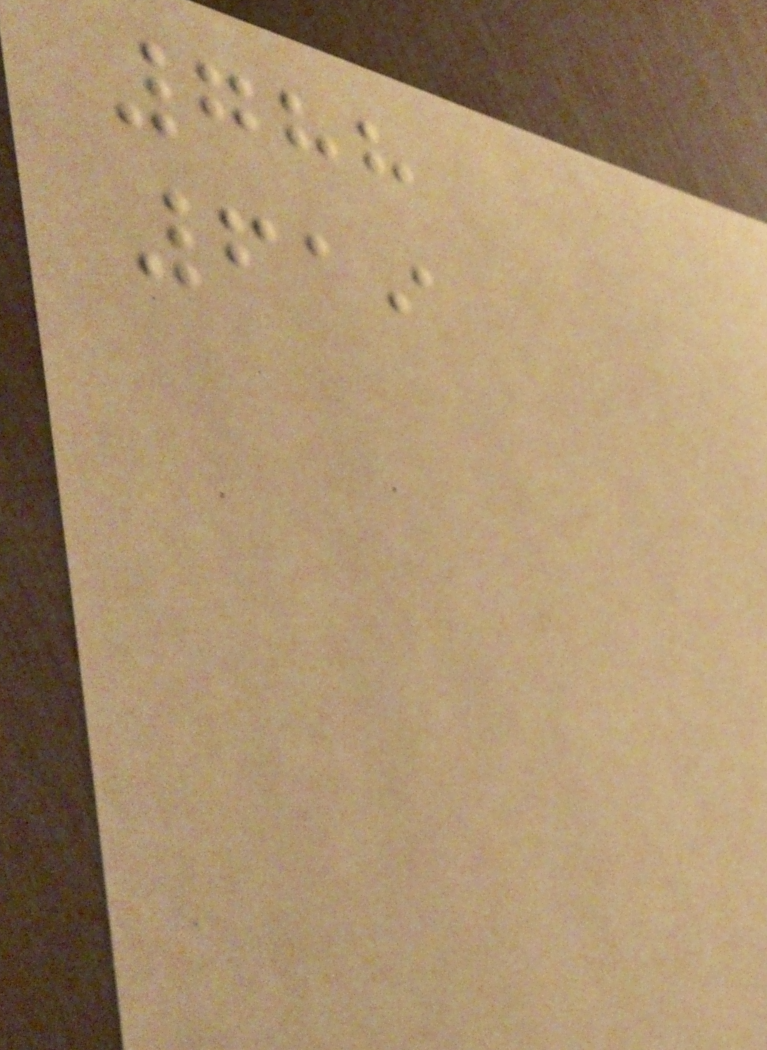788
619
